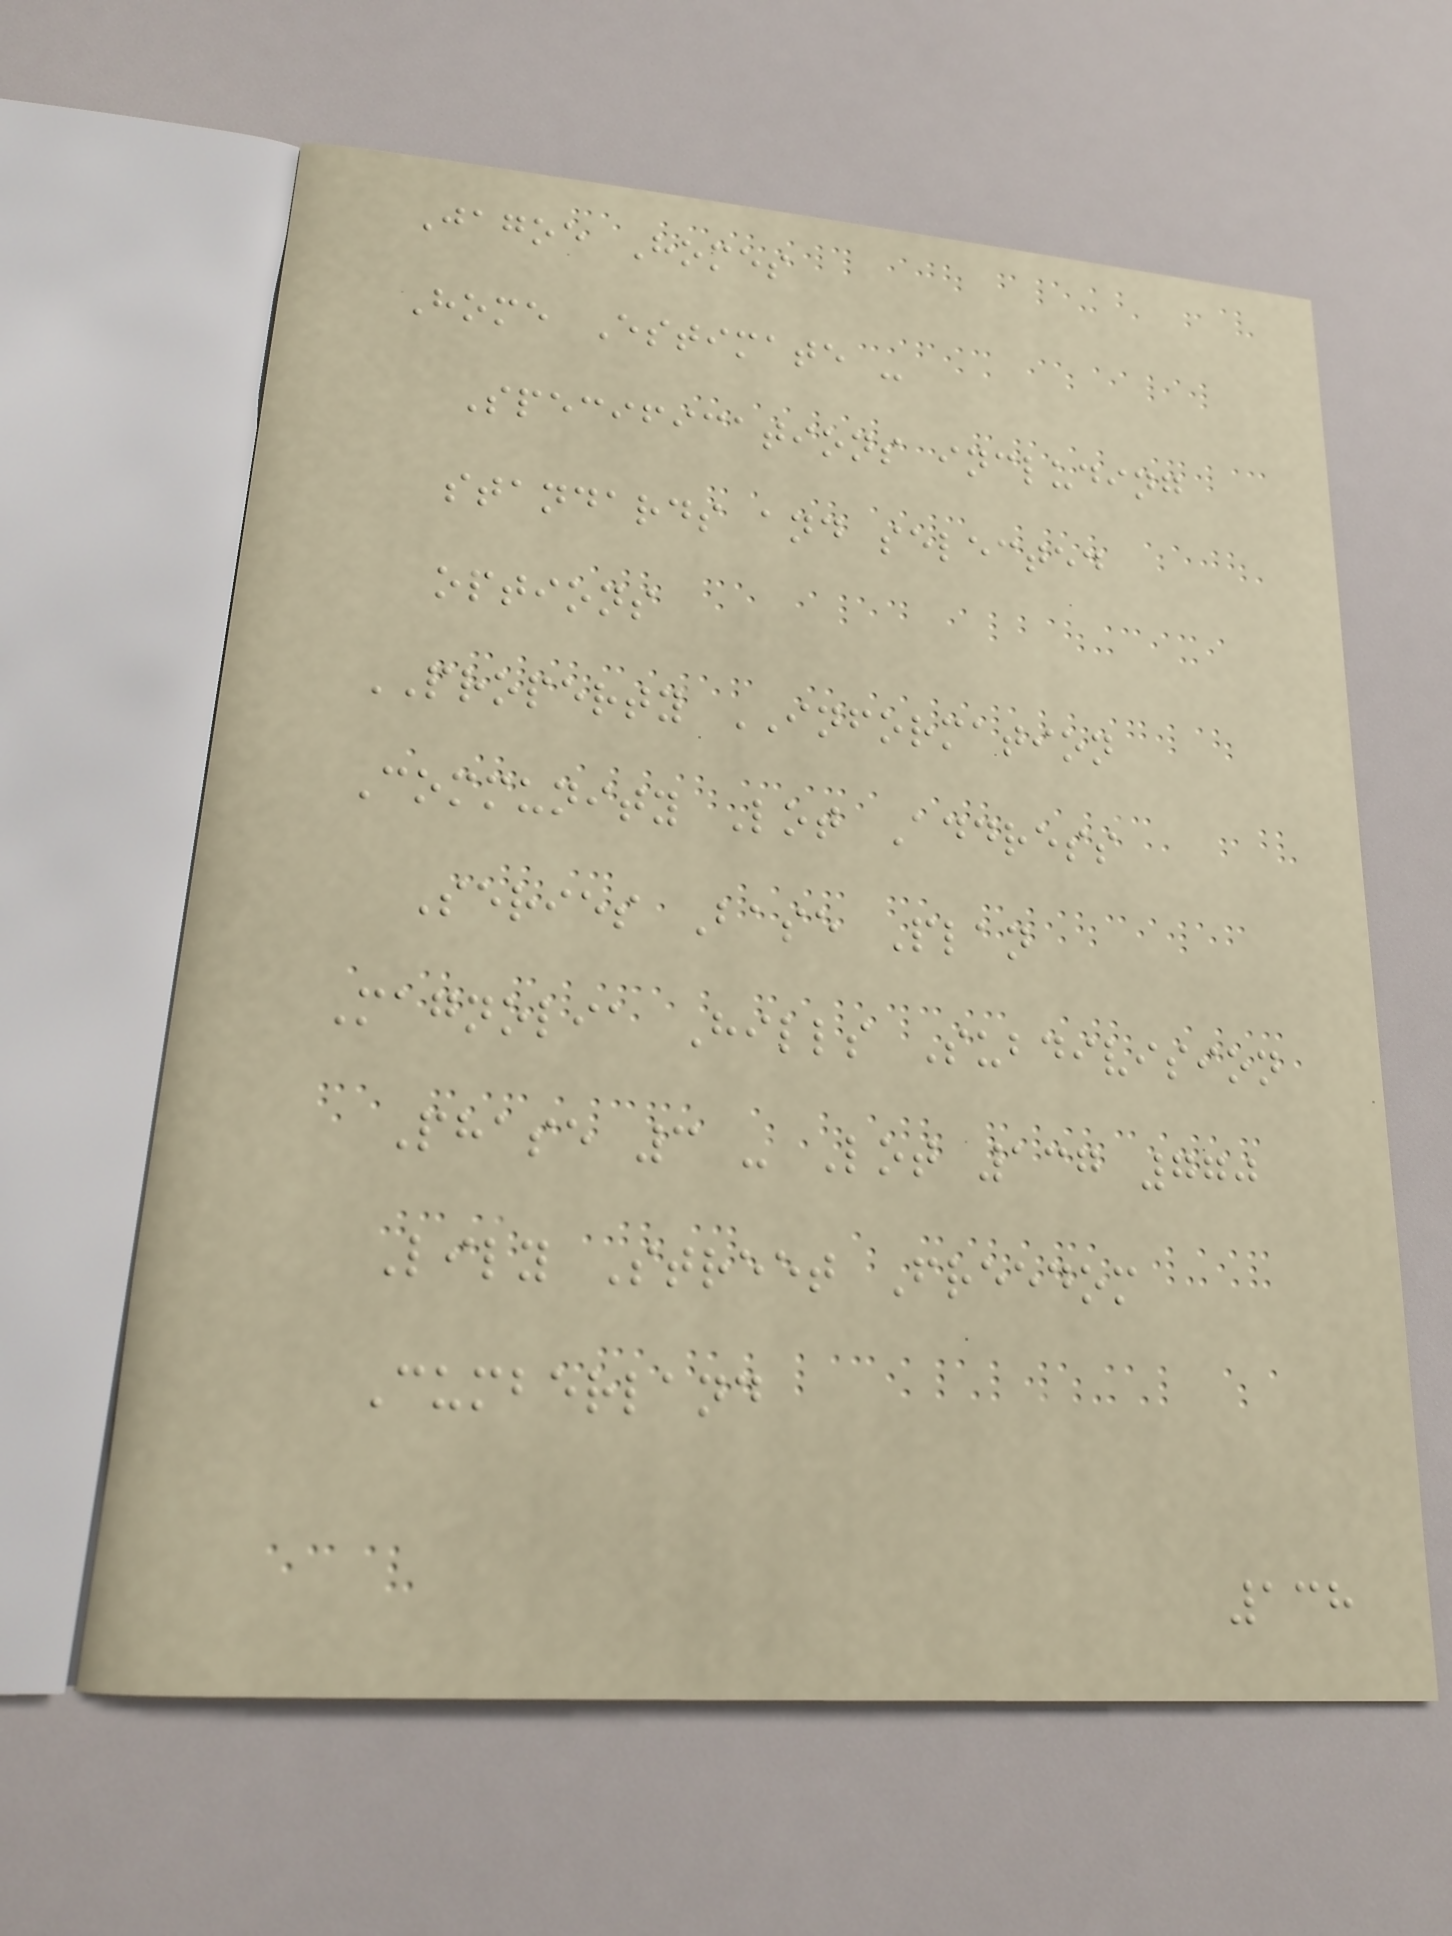Jagoe Homes
Home Estimate -
Specifications including
standards and selected
options
PROPERTY INFORMATION
Community Lot Address
Series Base Plan
Magnolia Hills Subdivision
Phase 3 - Lot 137 770
Lily Street Freedom
Cumberland
138
